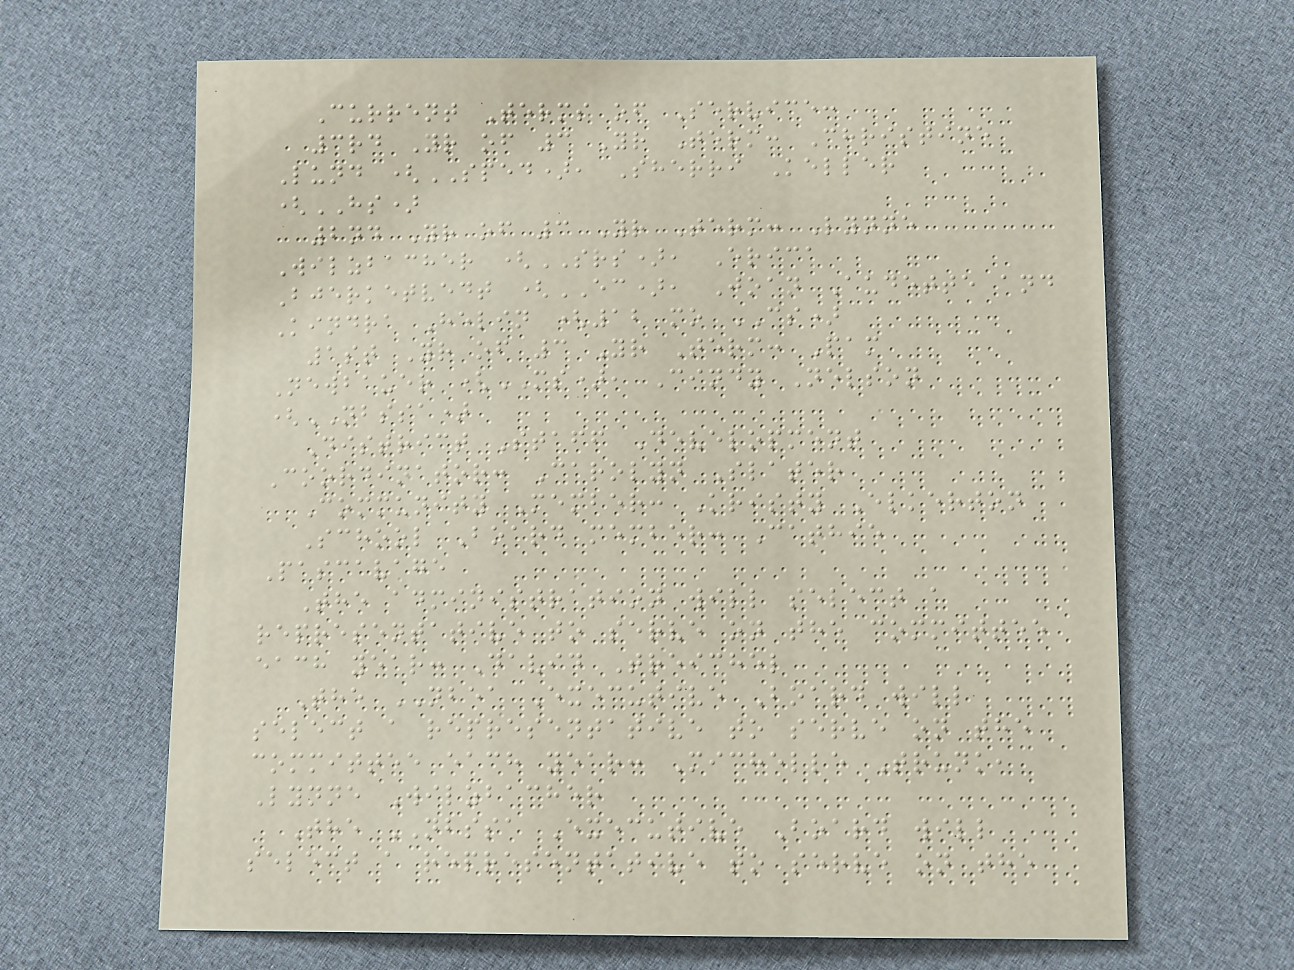Current Terms of Service:
3rd Yr of 3 Yr Term: Christine
Lund (SPED), Sherri Keller
(HS)
2nd Yr of 3 Yr Term: Lynne
Wilzbacher (SRS), Erica
Bjerketvedt (EC), Joan Audette and
Kindra Helin (12 mo CS)
1st Yr of 3 Yr Term: Pam
Newbauer (MS), Cindy Nelson
(NBSSA)
District Staff Development
Coordinator: Carolyn Slater
Community Member: Kristy Elkerton
School Board member: Cathie
Pascavage
The administration will select a
representative to serve on the committee
each year: David Treichel
The NBEA Executive Board will
select a representative to serve on the
committee each year: Michelle Trunk,
Lynne Wilzbacher
The NBSSA Executive Board will
select a representative to serve on the
